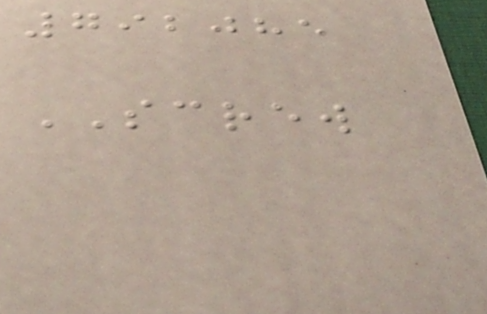792085
SCREW
